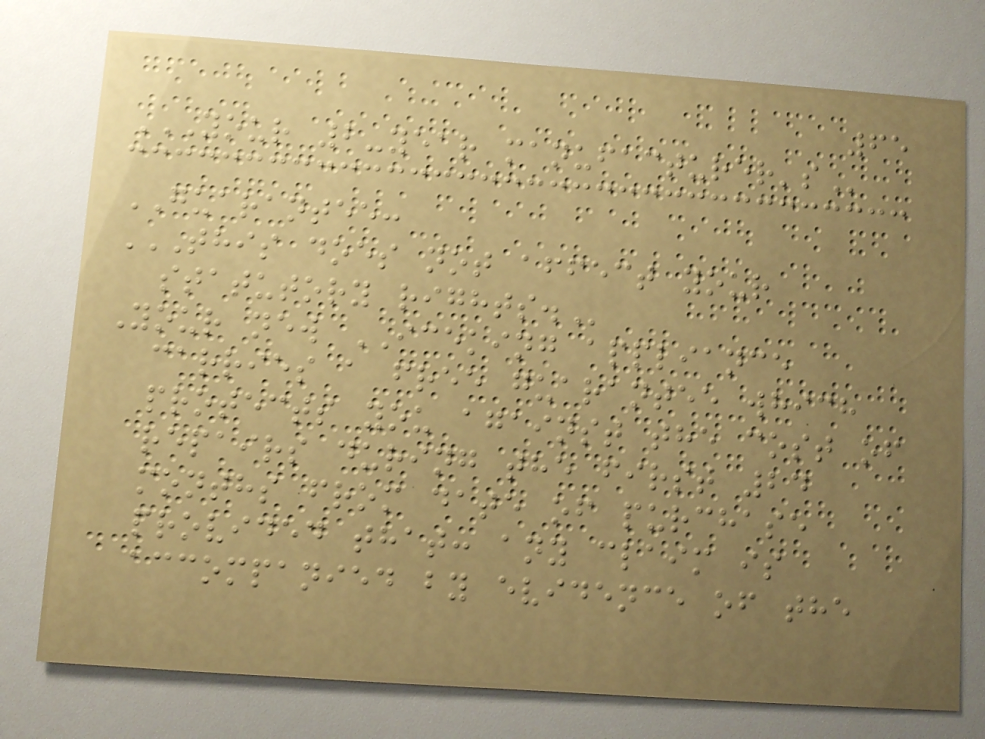65
YOUR 2-YEAR MANUFACTURER'S
GUARANTEE:
THIS DOES NOT AFFECT YOUR
STATUTORY RIGHTS.
Your new ICEKING appliance
carries a free guarantee which
protects you against the cost of
repairs during the first 24
months from date of purchase
provided that: any claim is
accompanied by evidence of the
